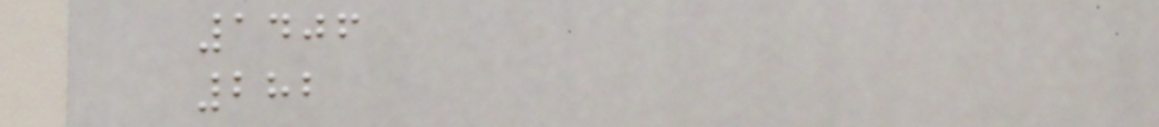1406
282
